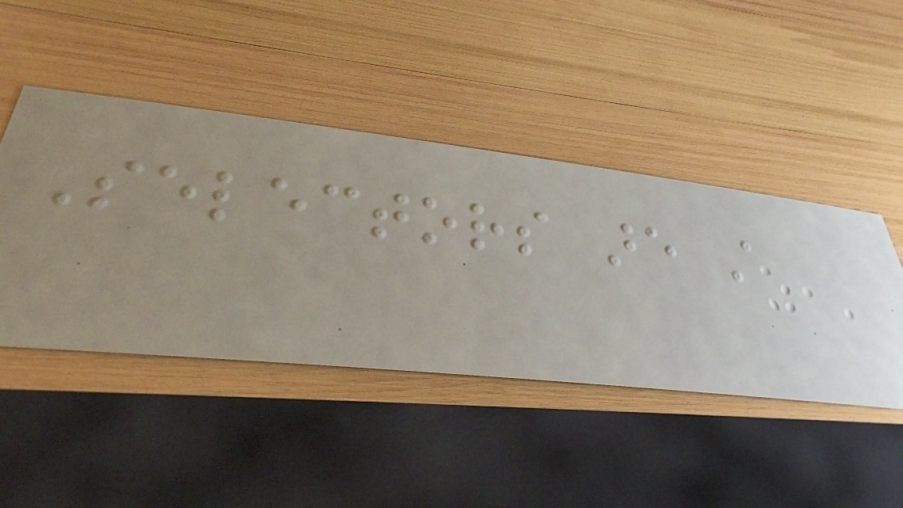Selectors are still
